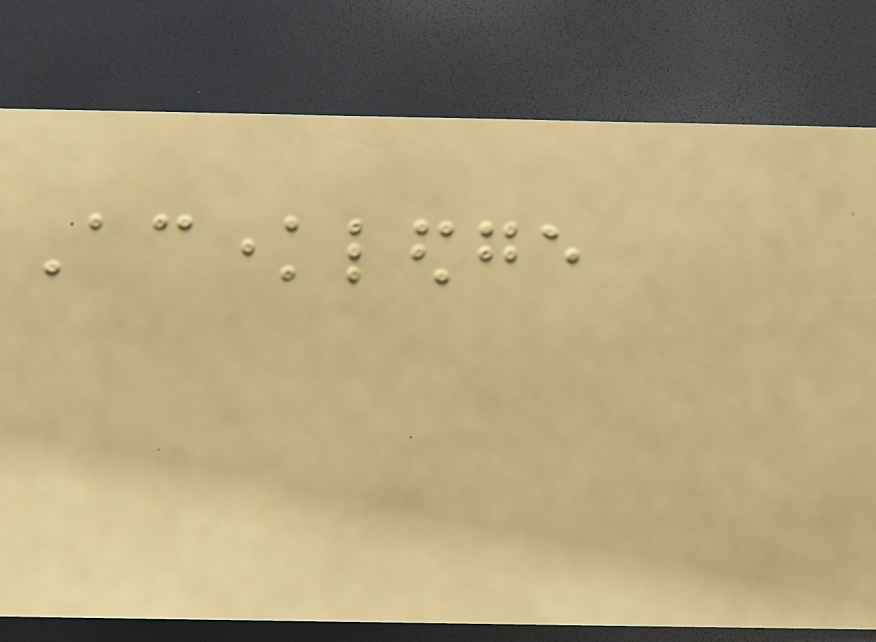Acknowledge
